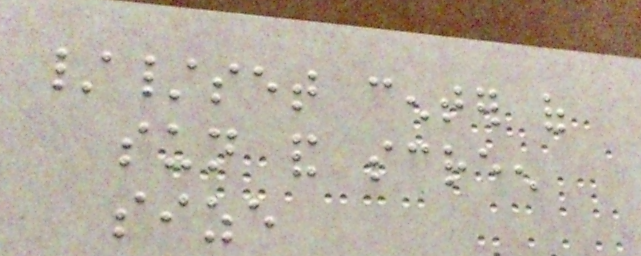//set center of
sun and screen
size
